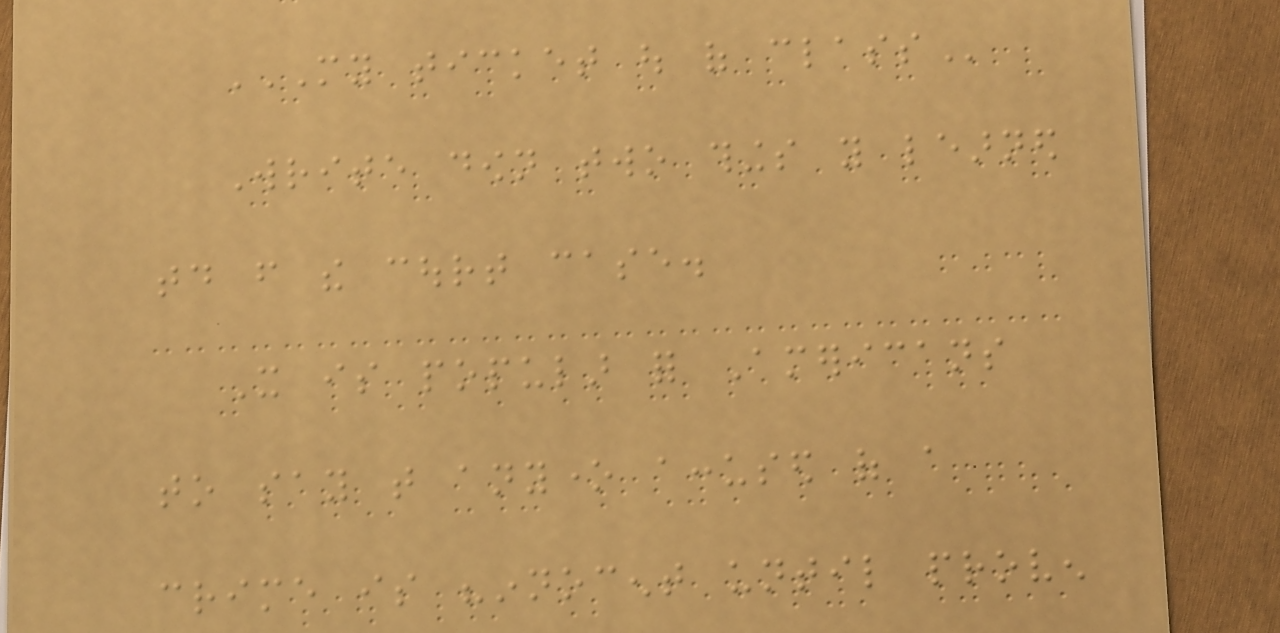MY TICKET OUT OF CLASS
Write down two things you learned
today from the court case.
It is popular for Americans
to say that anyone accused of a
crime is "innocent until proven
